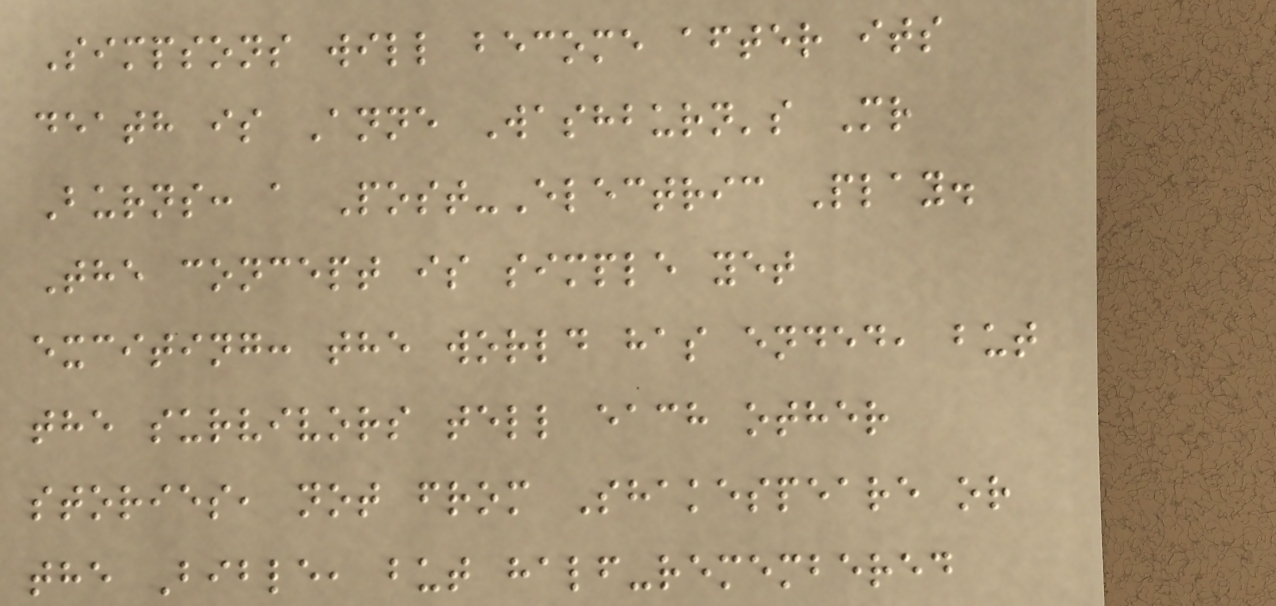Simpsons will become after its
death is Anne Washburn's Mr
Burns: a Post-Electric Play.
The concept is simple yet
exciting: the world has ended, but
the survivors tell each other
stories, not from Shakespeare or
the Bible, but half-remembered
